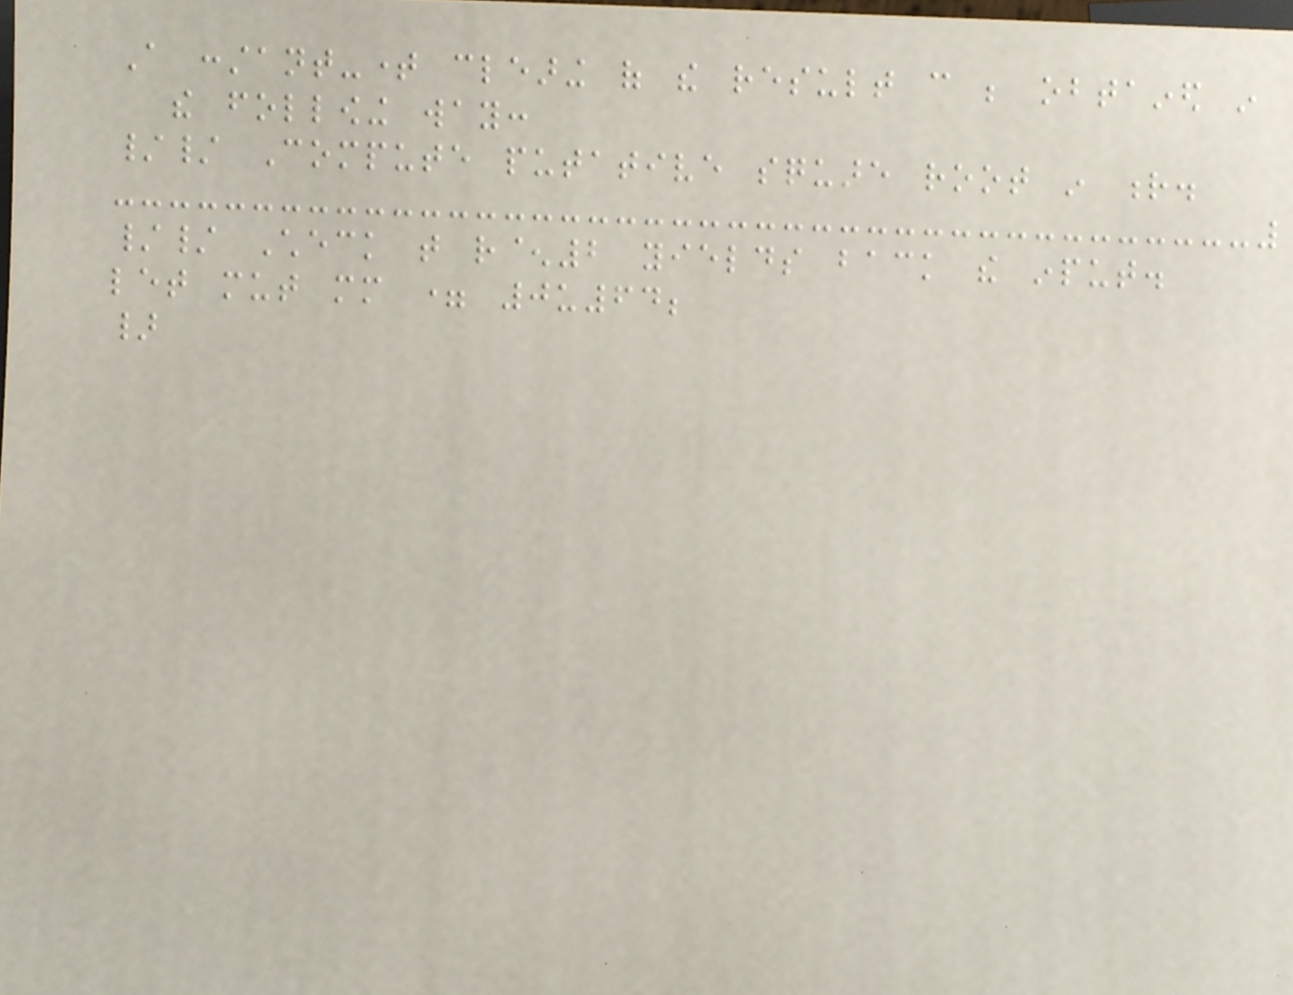A constant-time clearing of the result can be obtained in
the following way:
// Compute putative square root in r.
// Check that r^2 yields back the input.
let mut mm = 0u64;
}
